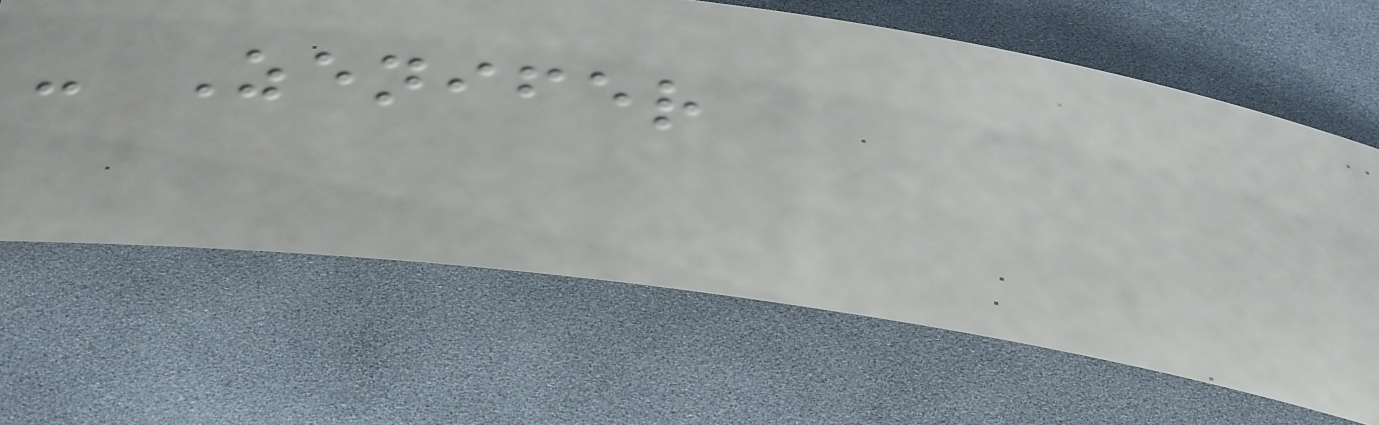- Zenifer
